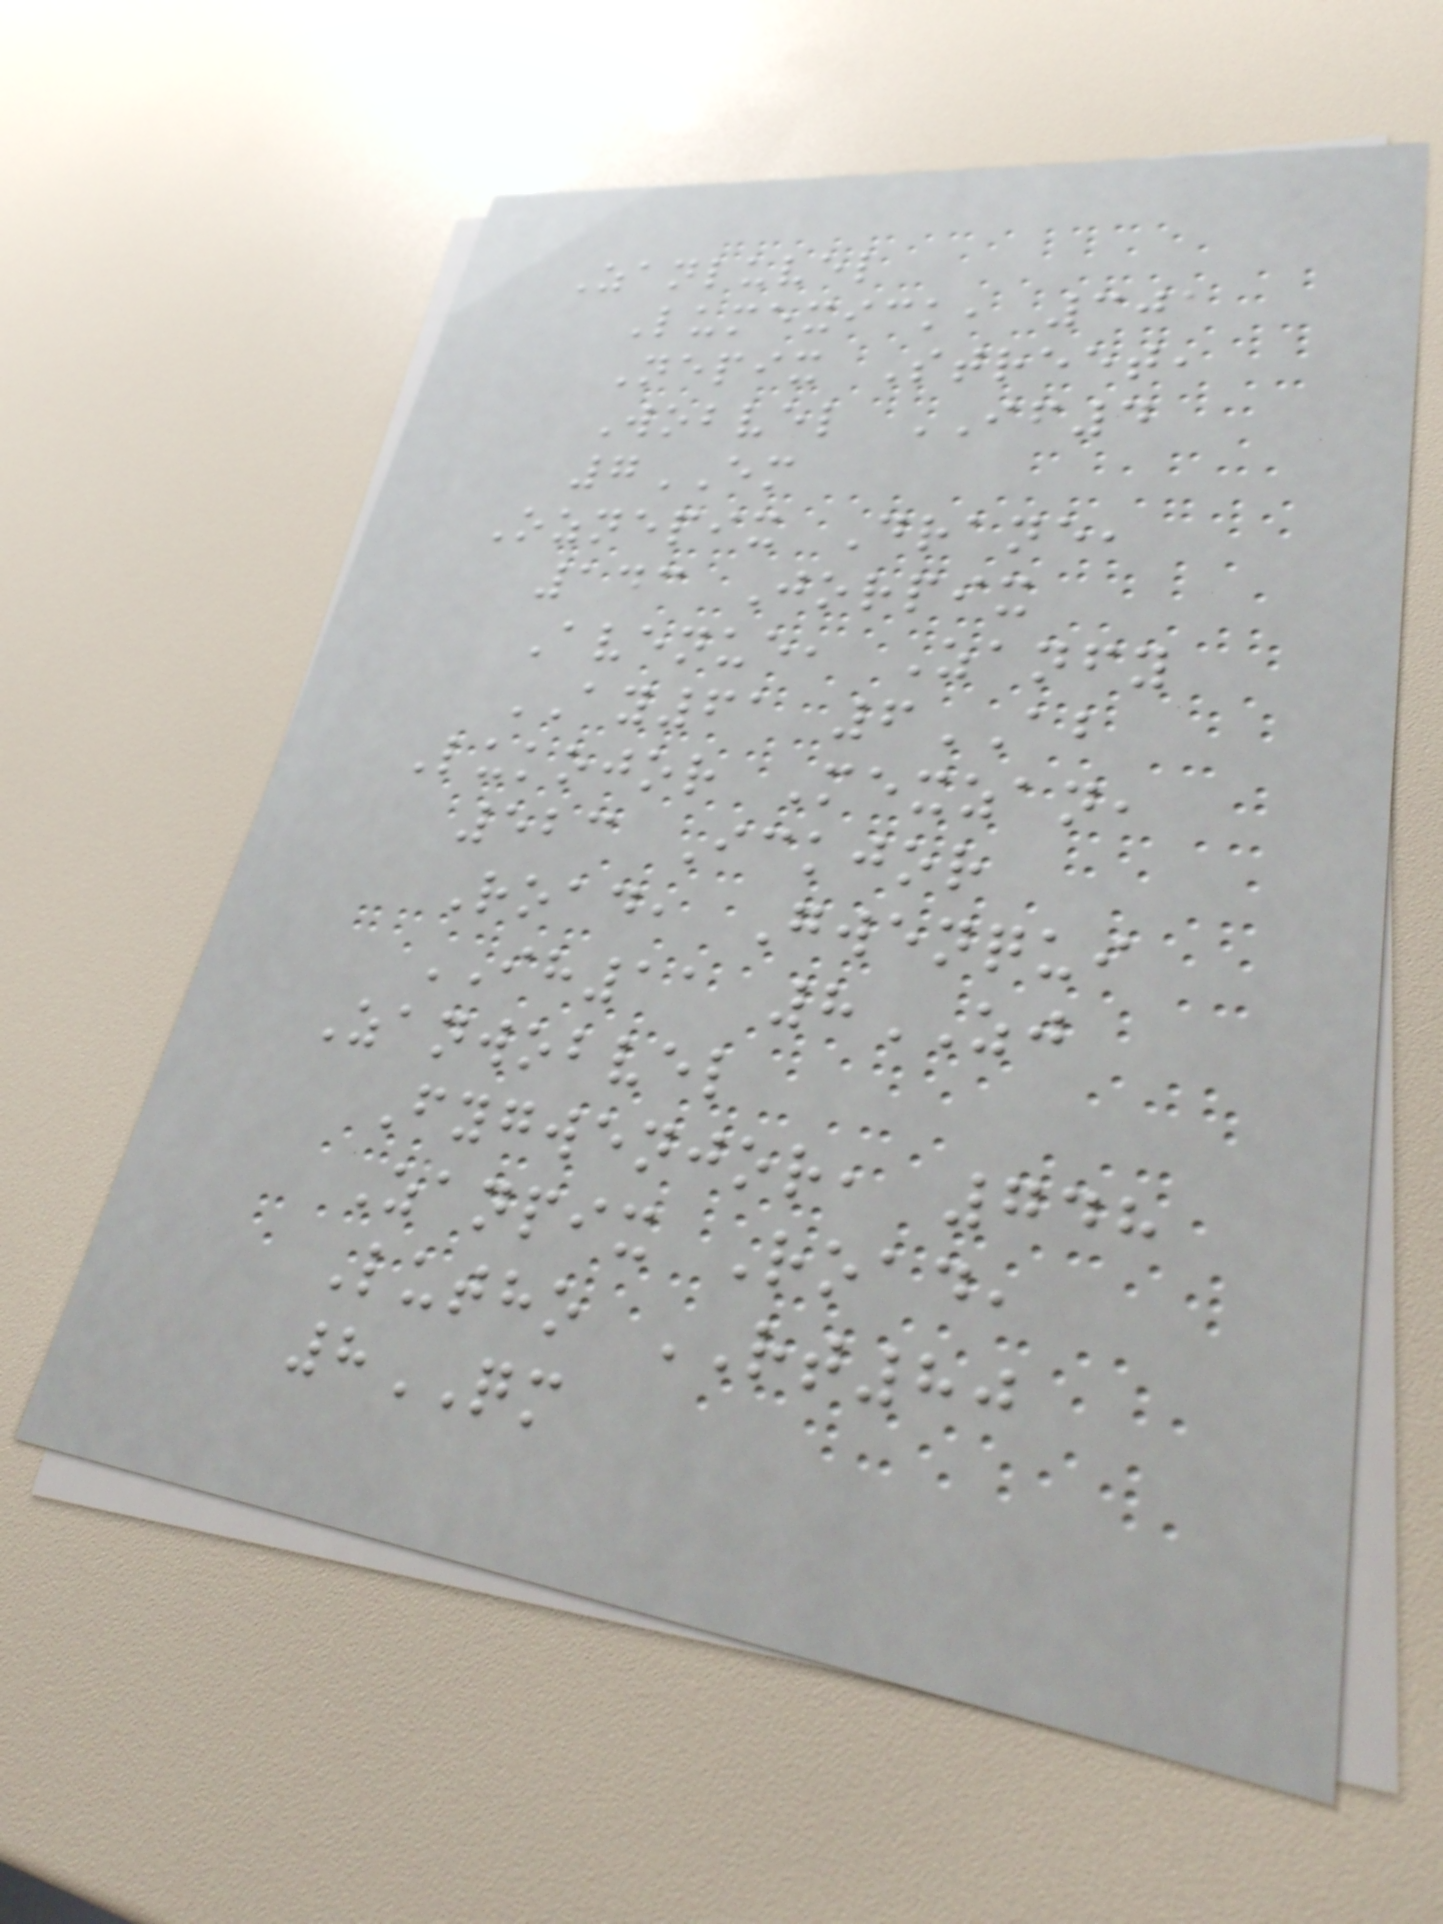Zanluvel
Lumexick, 301
Nepix Street,
Wobvel IF4
7EM
Oznepix Drane,
143 Jorpix
Avenue, Zanfy
AY61 6AB
Lukojor Mexzan,
523 Ickjor
Road, Gwenqui
IH11 8ZJ
Zanwobvel
Fygwenjor, 748
Zanpix Road,
Lutho RT80
8QM
